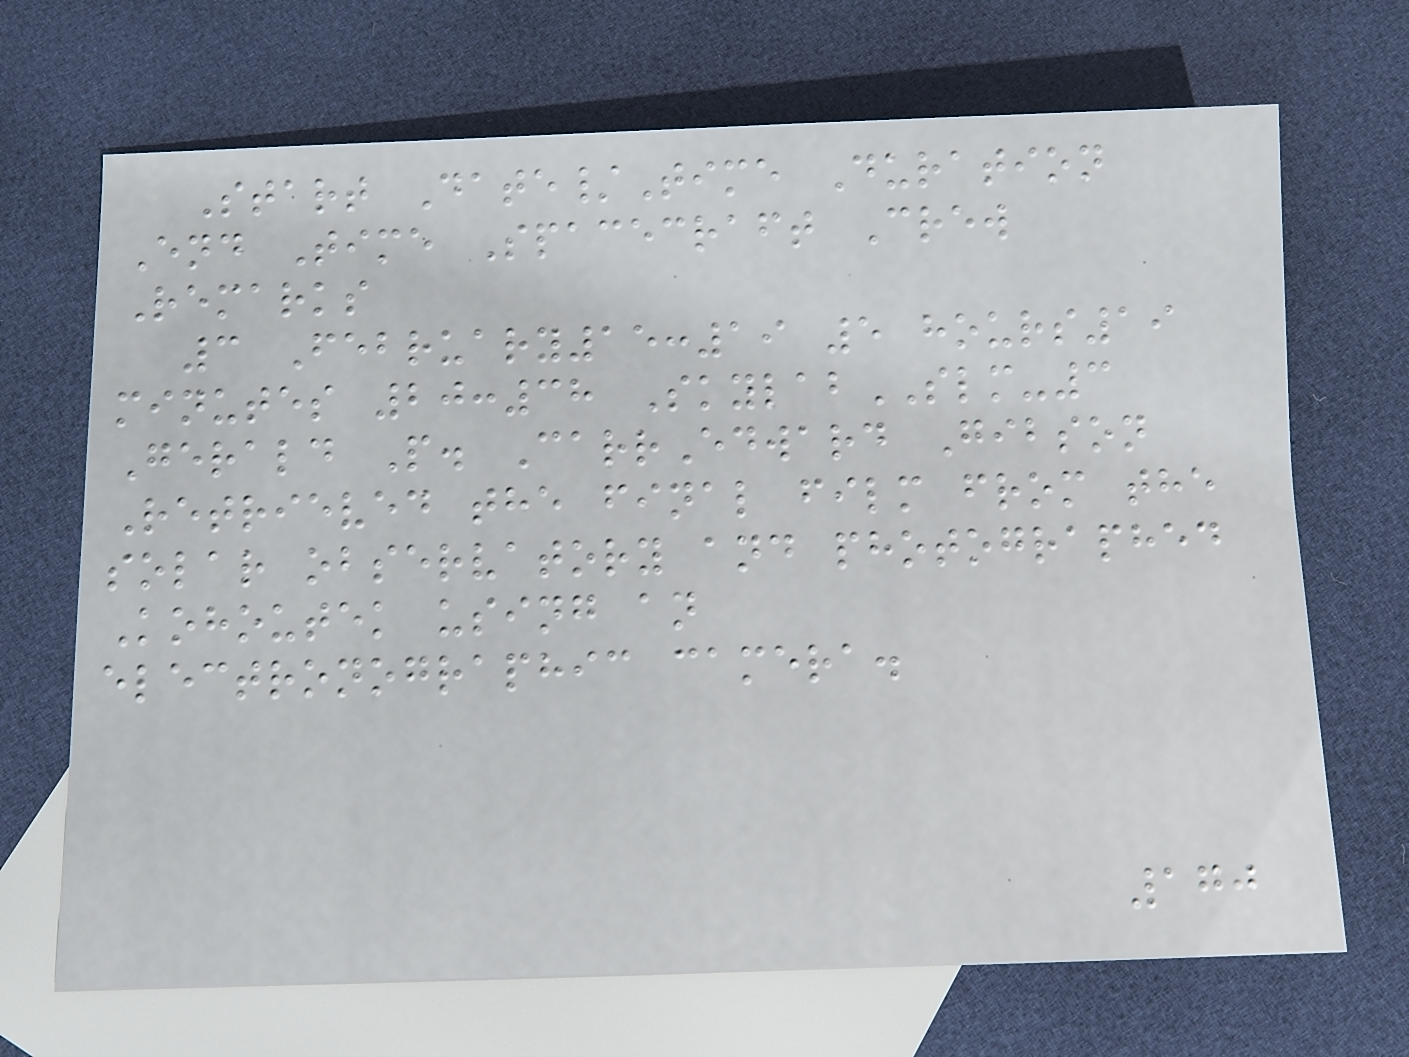Start Date/Time Duration
End Time Spacecraft Crew
Remarks
3 February15:19 5 hours19
minutes 20:38 SkylabSLM-3
Gerald P. CarrEdward Gibson
Retrieved the final film from the
solar observatory and photographed
Kohoutek using an
electronographic camera.
170
